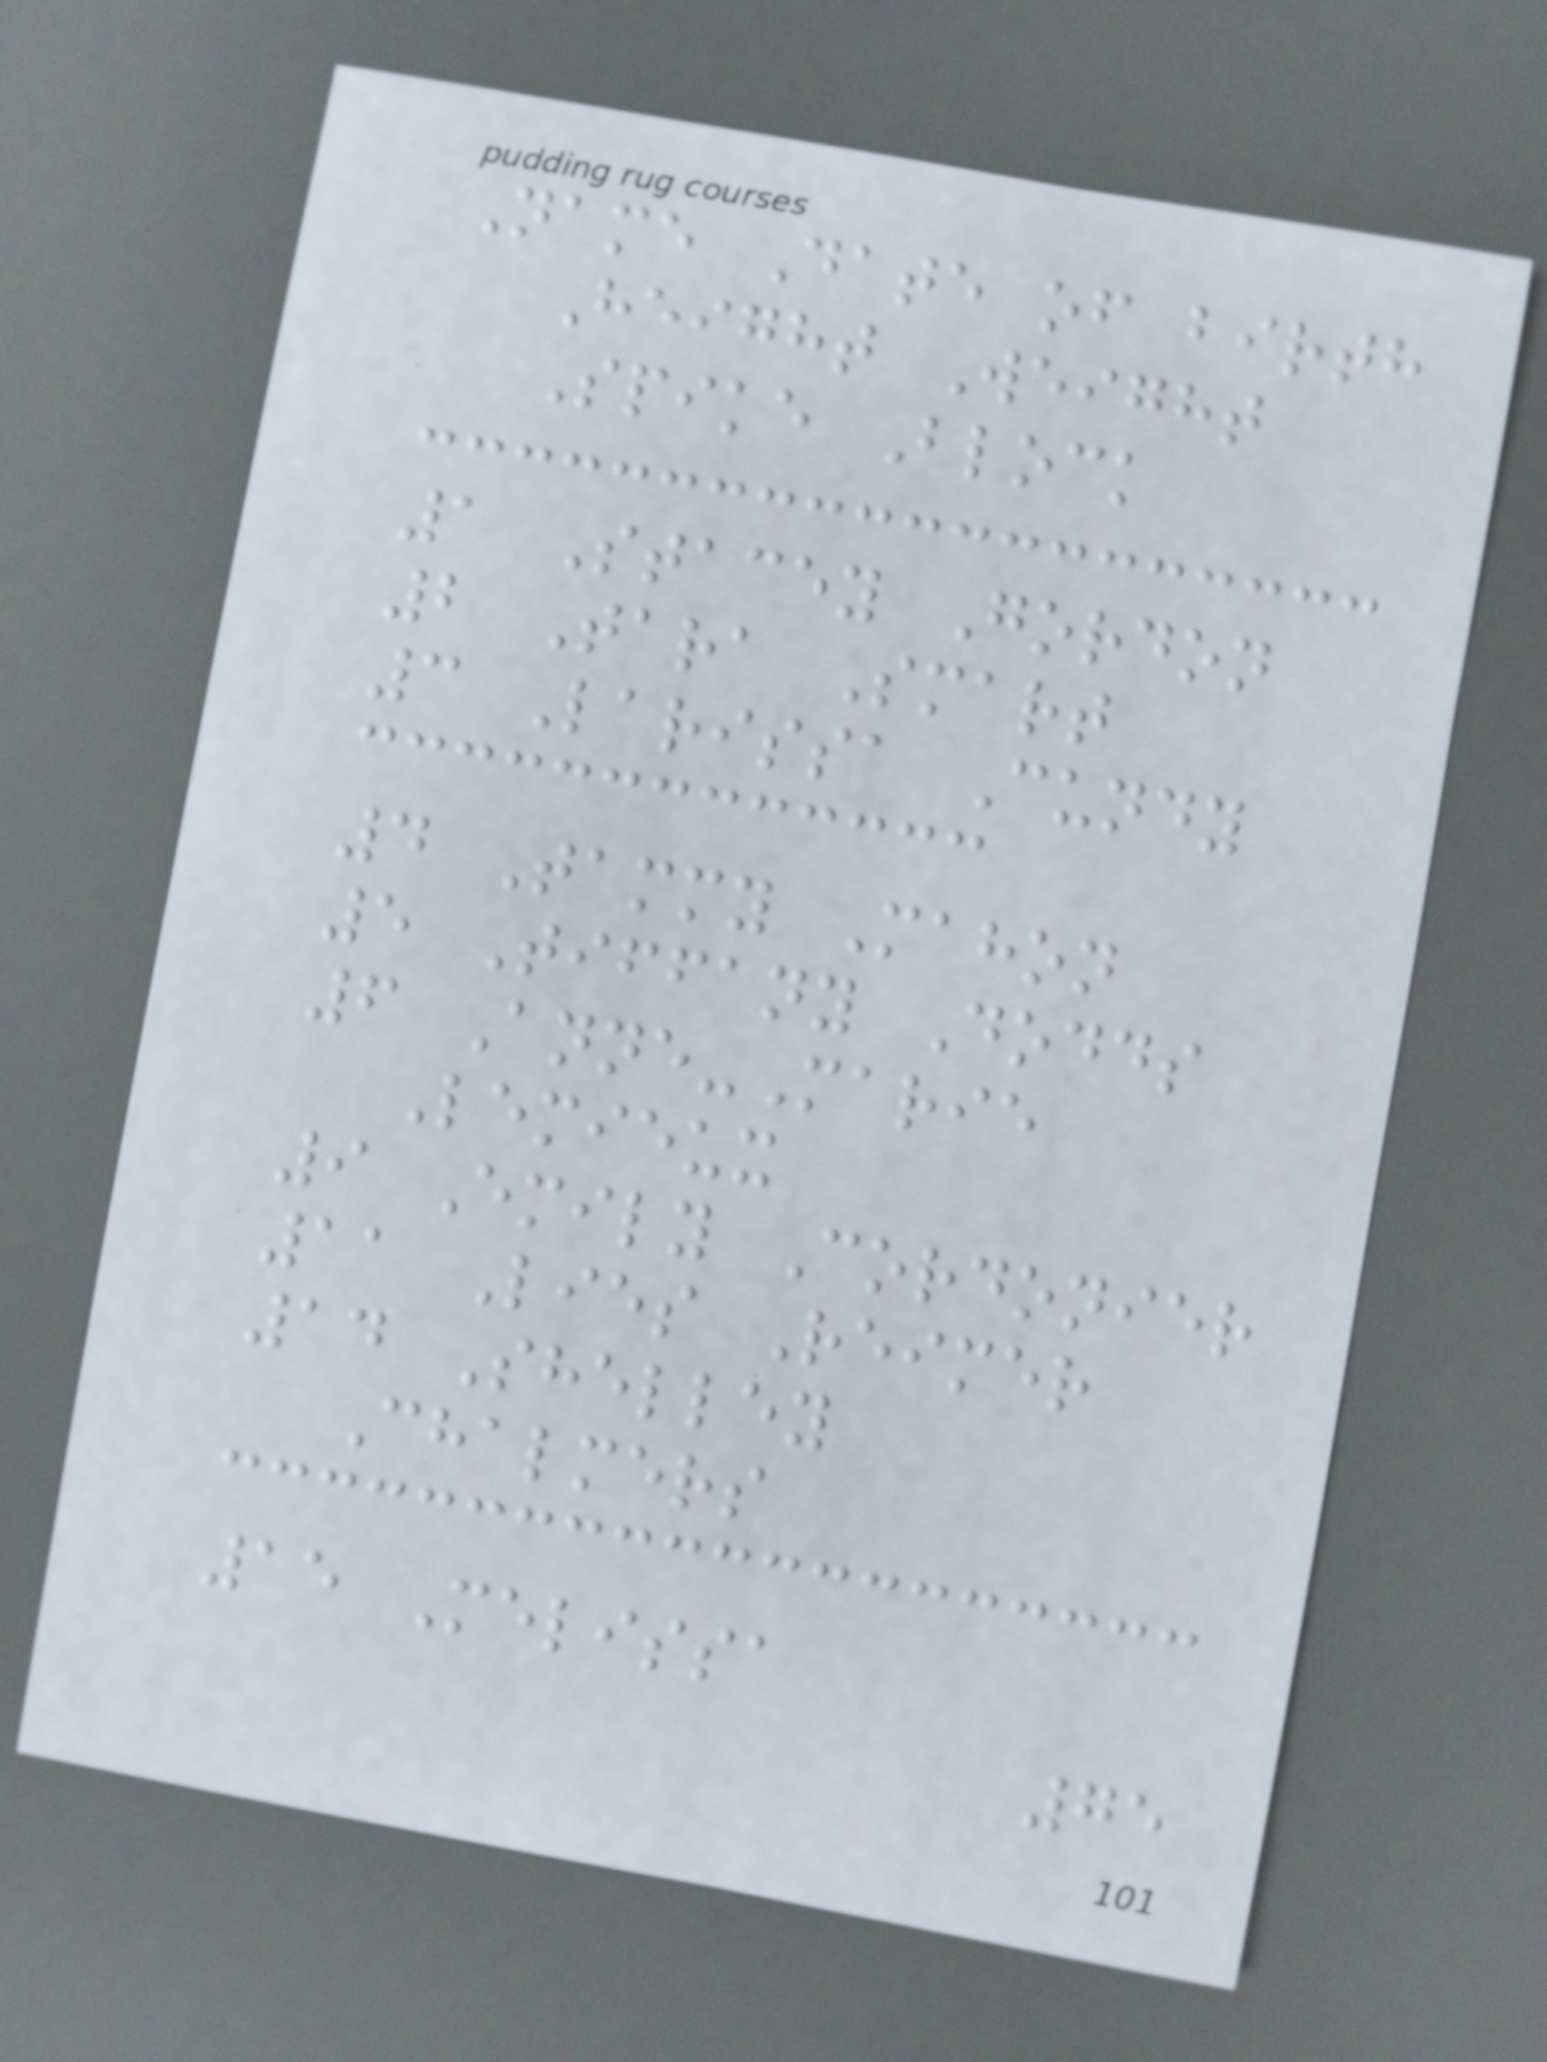Name Date of birth
Height Weight
Spike Block
1 Stacey Gordon
2 Tara Smart
3 Larissa Cundy
4 Tammy Mahon
5 Tiffany Dodds
6 Anne-Marie
Lemieux
9 Emily Cordonier
11 Lies Reimer
14 Shelley
Chalmers
15 Melissa
75
